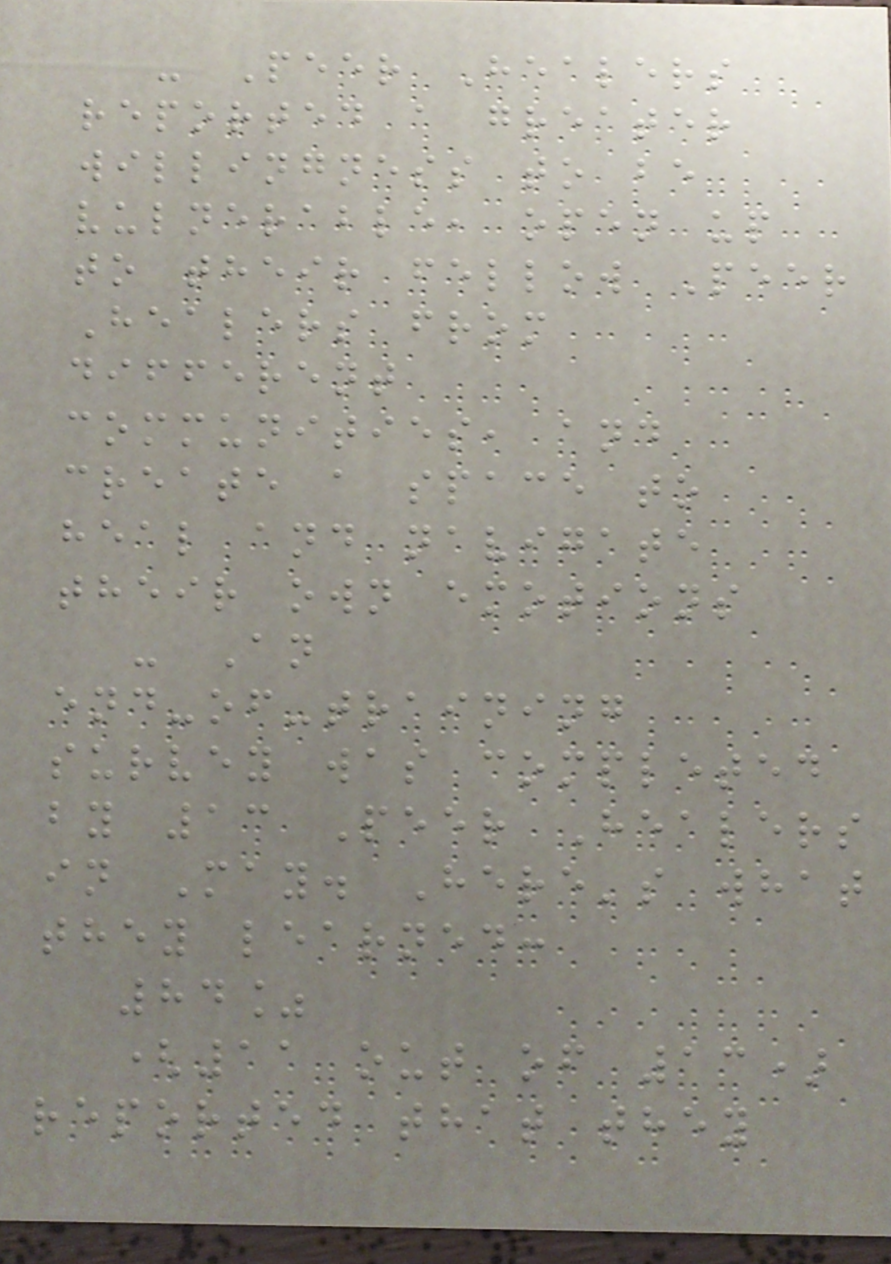- Peer Healers
reported a greater
willingness to be
vulnerable, open up
to their fellow Peer
Healers from
different
communities, and
create a space to
heal and navigate
their own emotions
- An
end-of-training
survey was completed
by 13 Peer Healers
in May. Here's what
they learned:
84%
(11 out of 13)
reported that they
